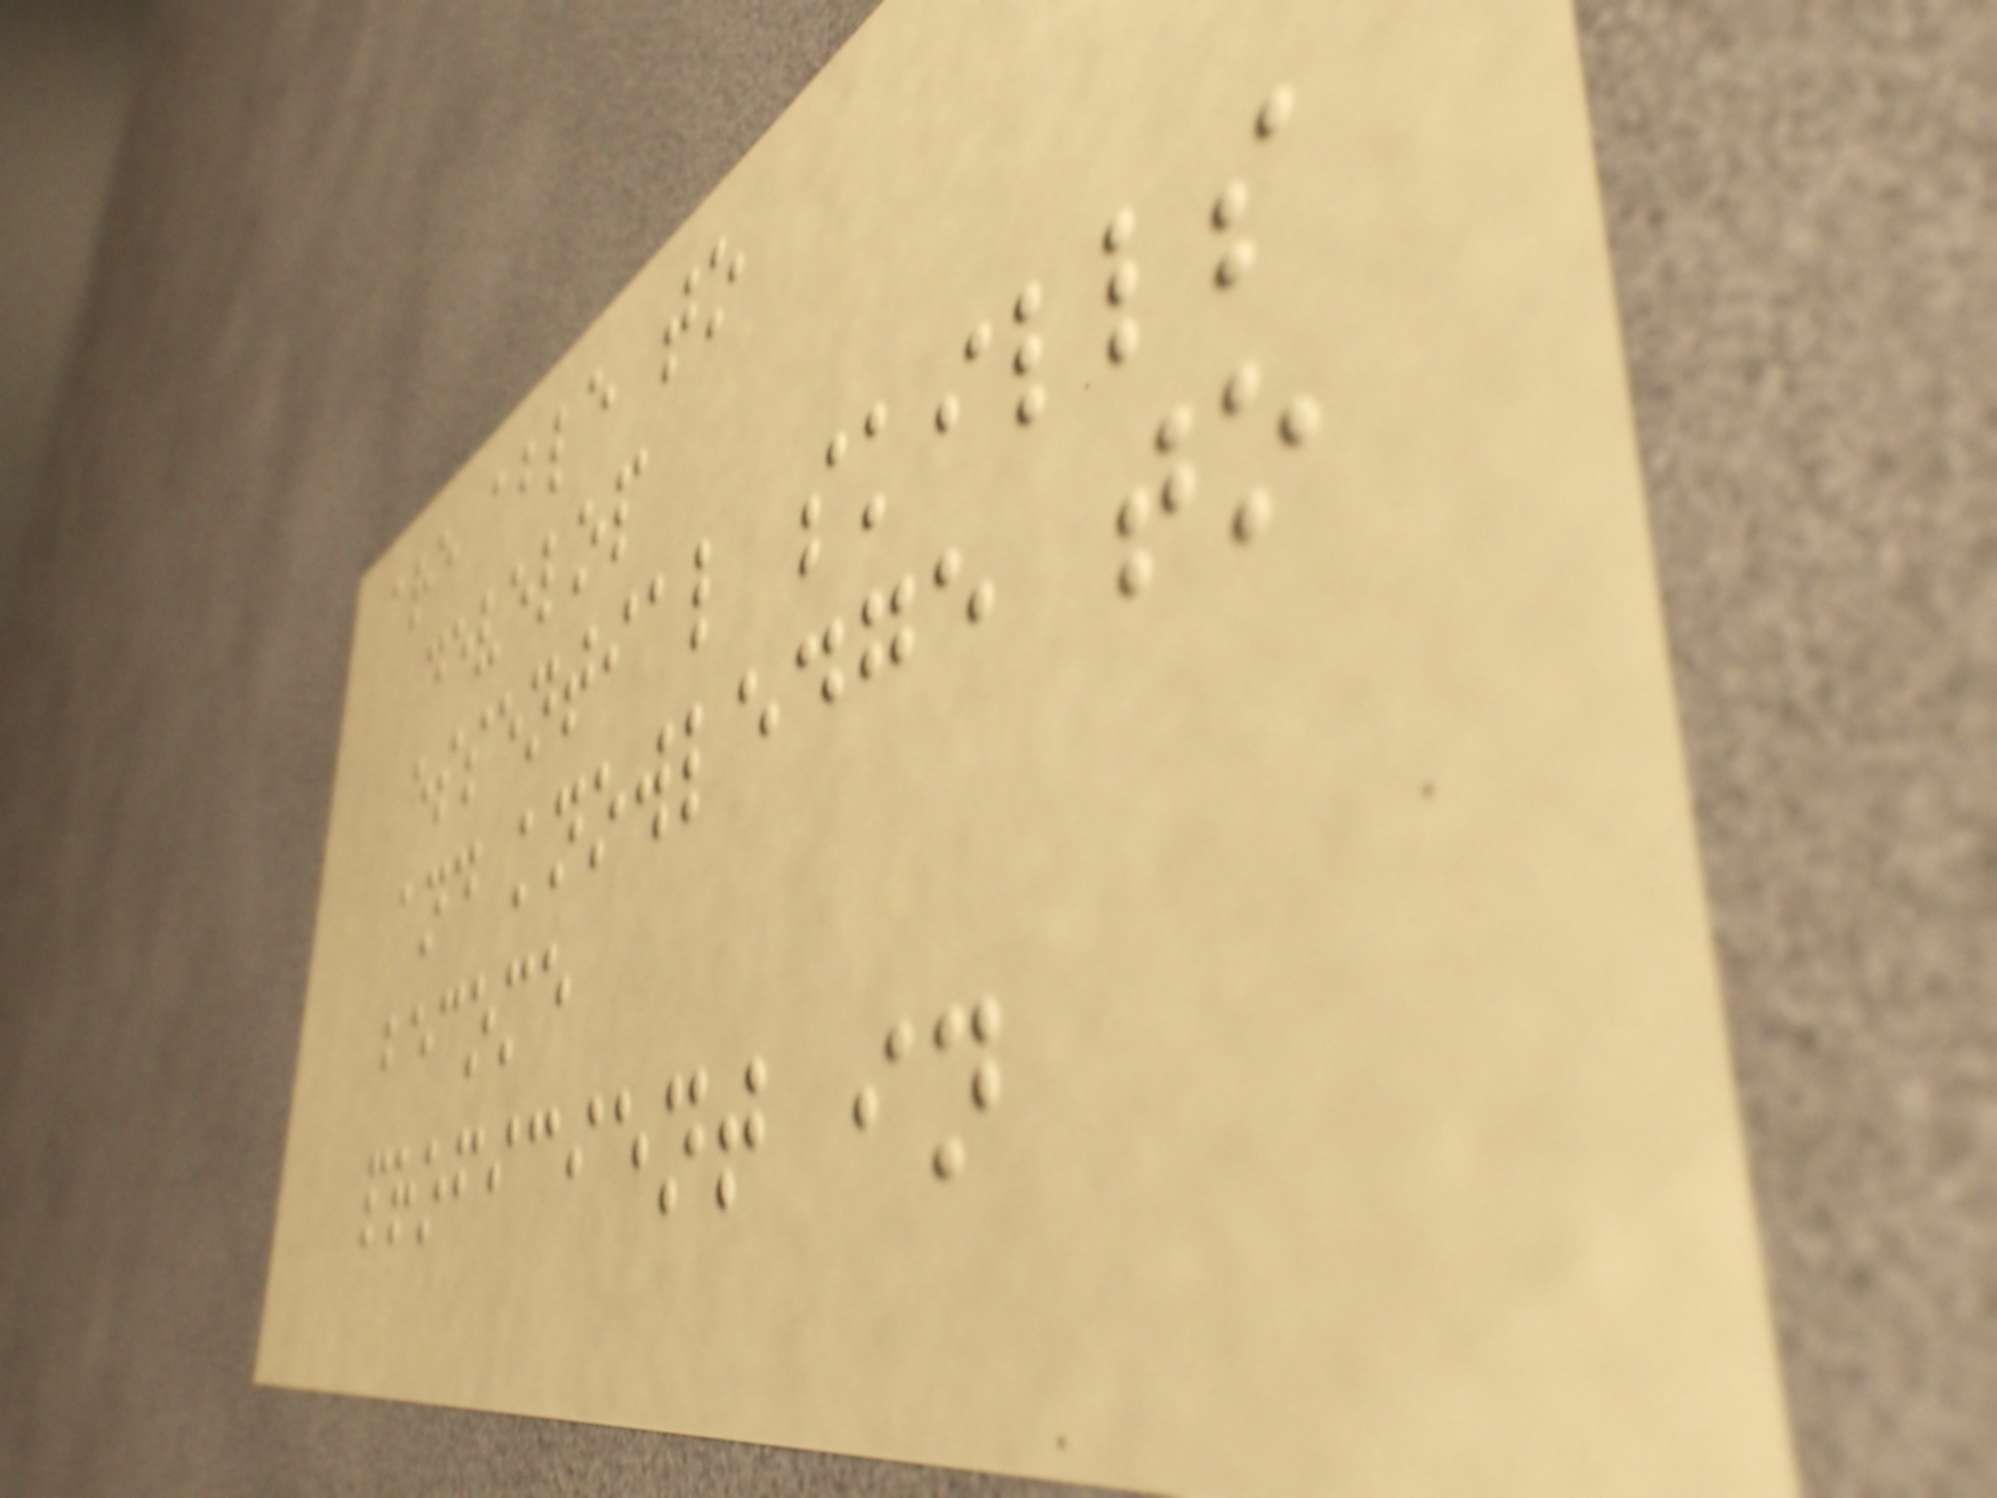are able to
develop
essential skills
and knowledge to
become
proficient in
